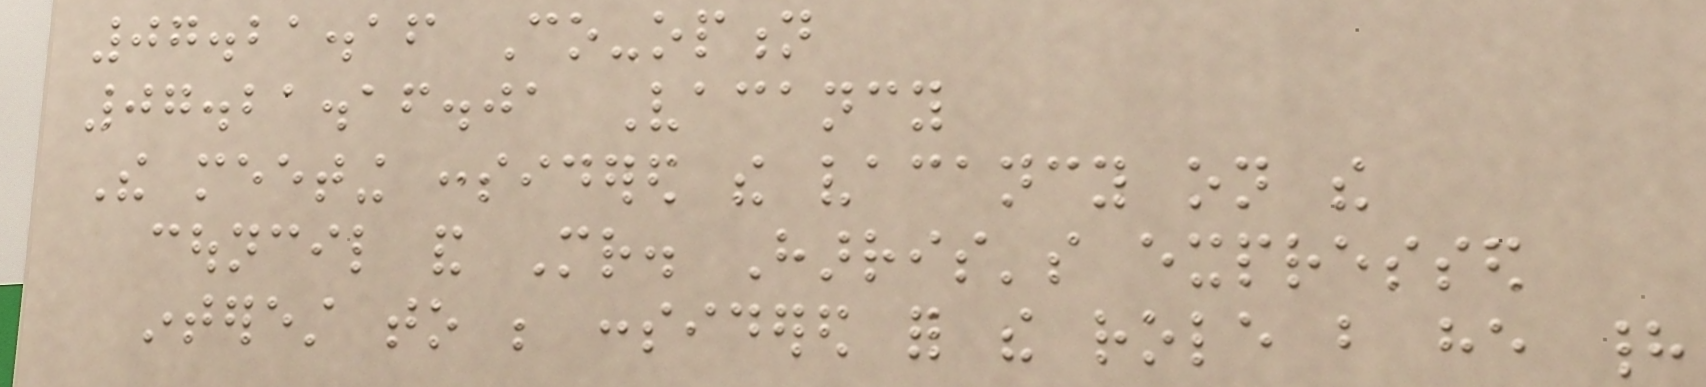07.21.16 Co-option
07.21.16.01 Vacancy
The meeting considered the vacancy on the
council and Mr. Harris's expressed
interest to be considered for the role but he had
